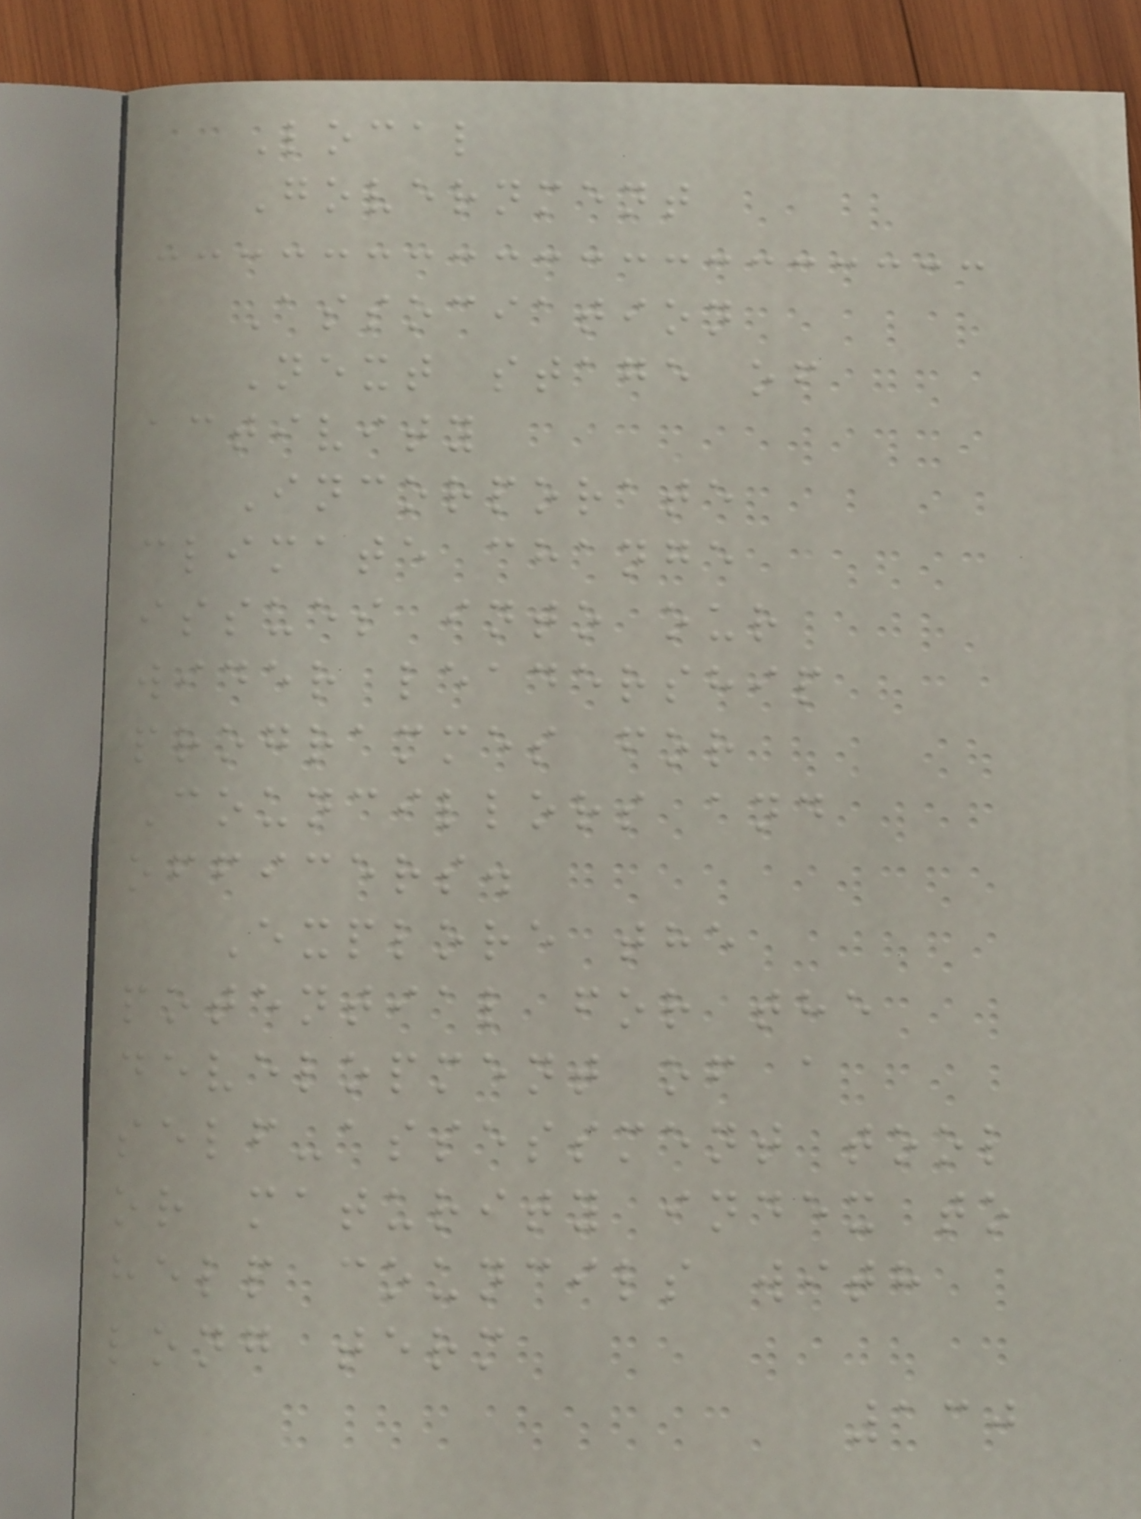Local
Government
Association
Next stage of
activity
Incorporate
climate change
issues into our
wider leadership
programmes for
Councillors and
officers.
Explore the
potential for the
development of a
self-assessment tool
or maturity index to
help councils with
long term
130
